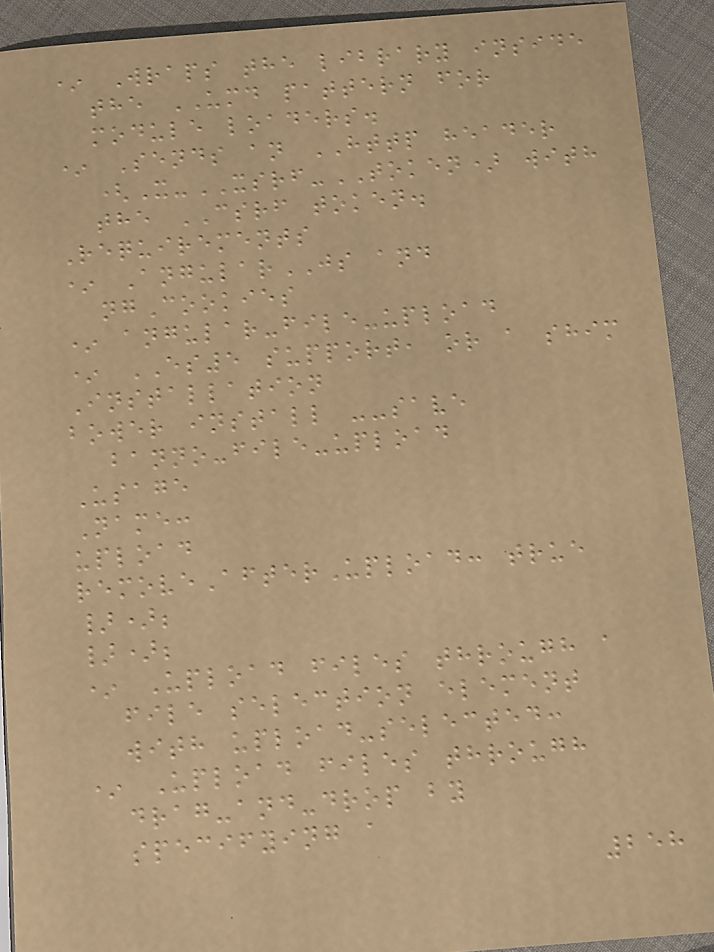* Wraps the library inside
the UMD pattern for
module loaders.
* Sends an HTTP header
(X-XSRF-TOKEN) with
the CSRF token.
Requirements
* AngularJS and
ngCookies
* angular-file-upload
* ES5 support, or a shim
Installation
bower install --save
banno-file-upload
Usage
Name:
upload
removeAfterUpload: true
});
});
* Upload files through a
file selection element
with upload-selected:
* Upload files through
drag-and-drop by
specifying a
258
